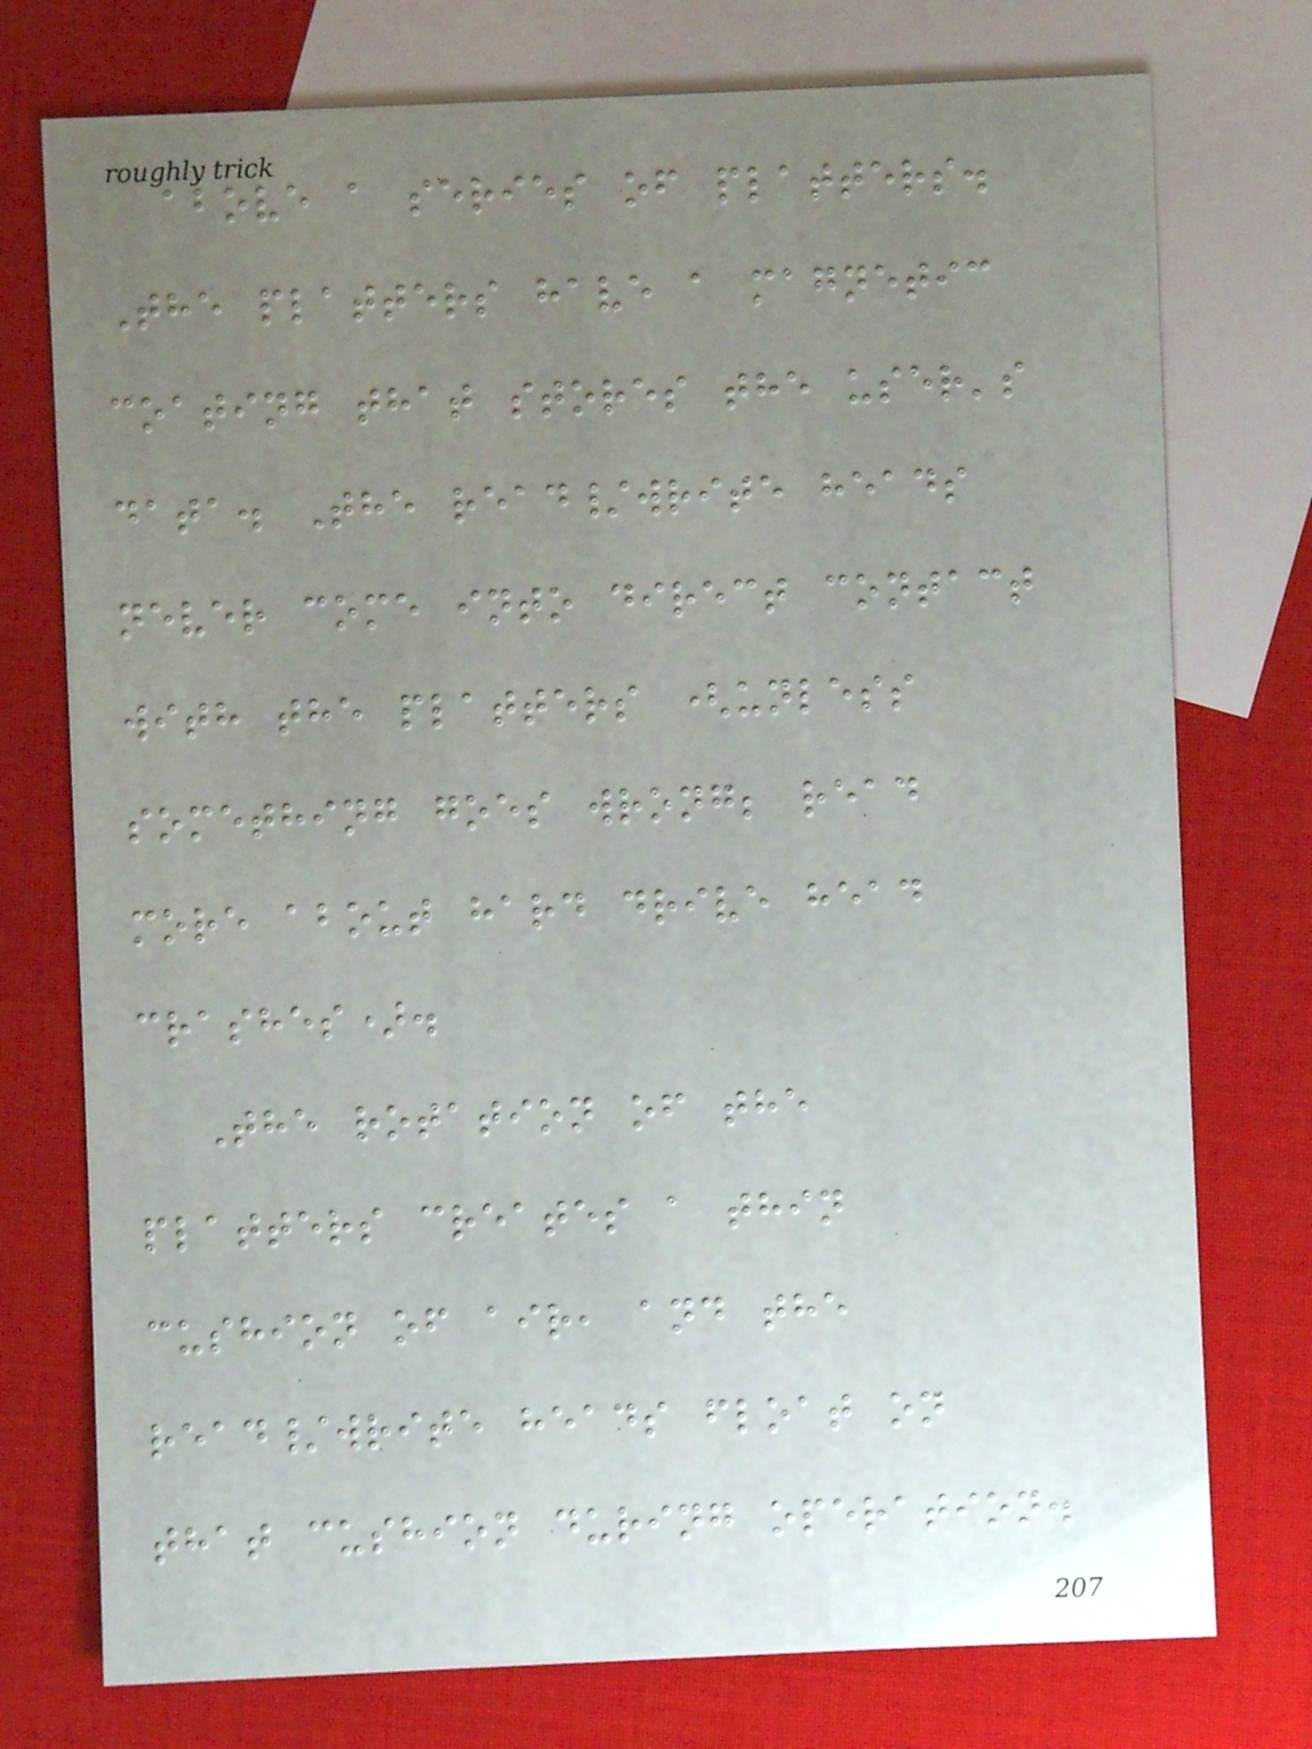above a series of platters.
The platters have a magnetic
coating that stores the user's
data. The read/write heads
never come into direct contact
with the platters (unless
something goes wrong; read
more about hard drive head
crashes).
The rotation of the
platters creates a thin
cushion of air, and the
read/write heads float on
that cushion during operation.
